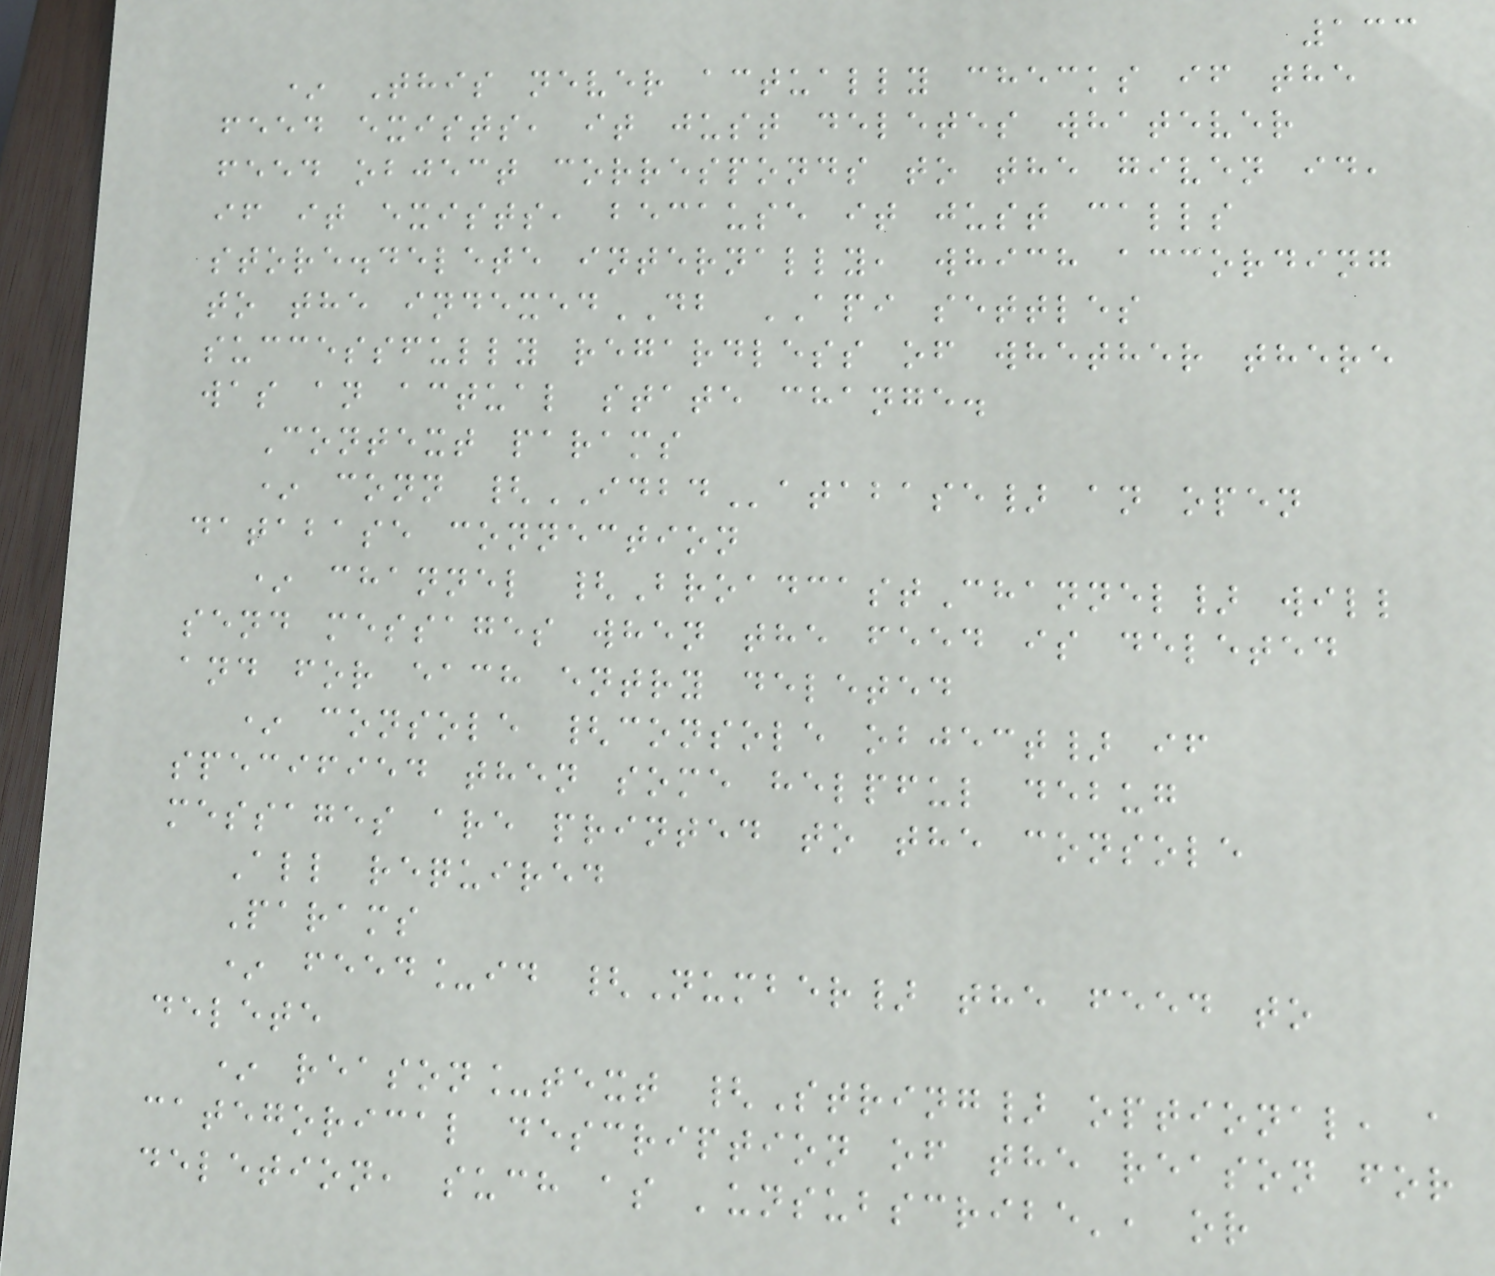133
* This never actually checks if the
feed exists, it just deletes whatever
feed object corresponds to the given id,
if it exists, because it just calls
store.delete internally, which according
to the indexedDB API settles
successfully regardless of whether there
was an actual state change.
Context params
* conn {IDBDatabase} an open
database connection
* channel {BroadcastChannel} will
send messages when the feed is deleted
and for each entry deleted
* console {console object} if
specified then some helpful debug
messages are printed to the console
All required
Params
* feed_id {Number} the feed to
delete
* reason_text {String} optional, a
categorical description of the reason for
deletion, such as 'unsubscribe', or
